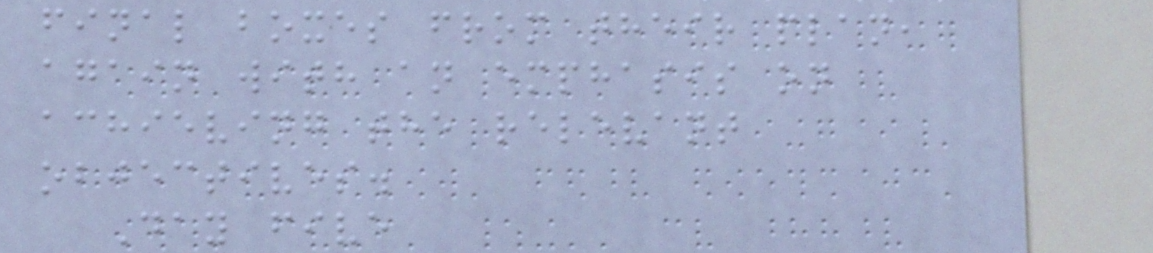final boxes from their plan,
again with an emphasis on
achieving the relevant
objectives.
Day five
